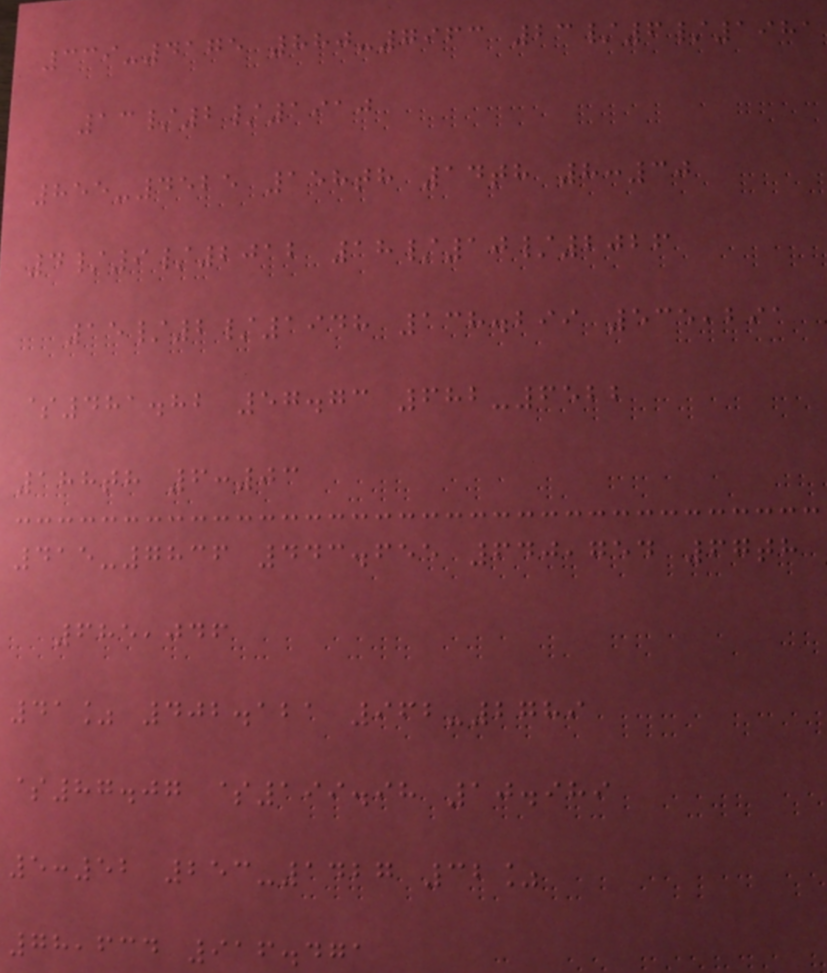339-4175 880-7963 23/6/1981
13/2/1910
855-4525 158th 14th 8:30
4/9/2012 18/10/2026
15/2/1948 138.299 535,291
$481.82 57.73 682-6522
188th 6:03
415-7836 443.655 640,754 67th
685,046
41% 402.121 962-2789
$87.07 $199.98 10.989
5:52 253-1427 32%
78,634 916.471
